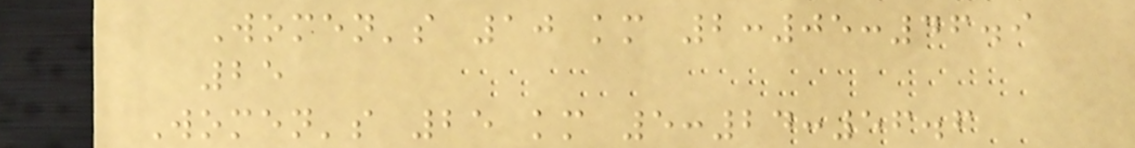Women's 10 km 2:05:46.9
25
Women's 25 km 5:24:56.6
